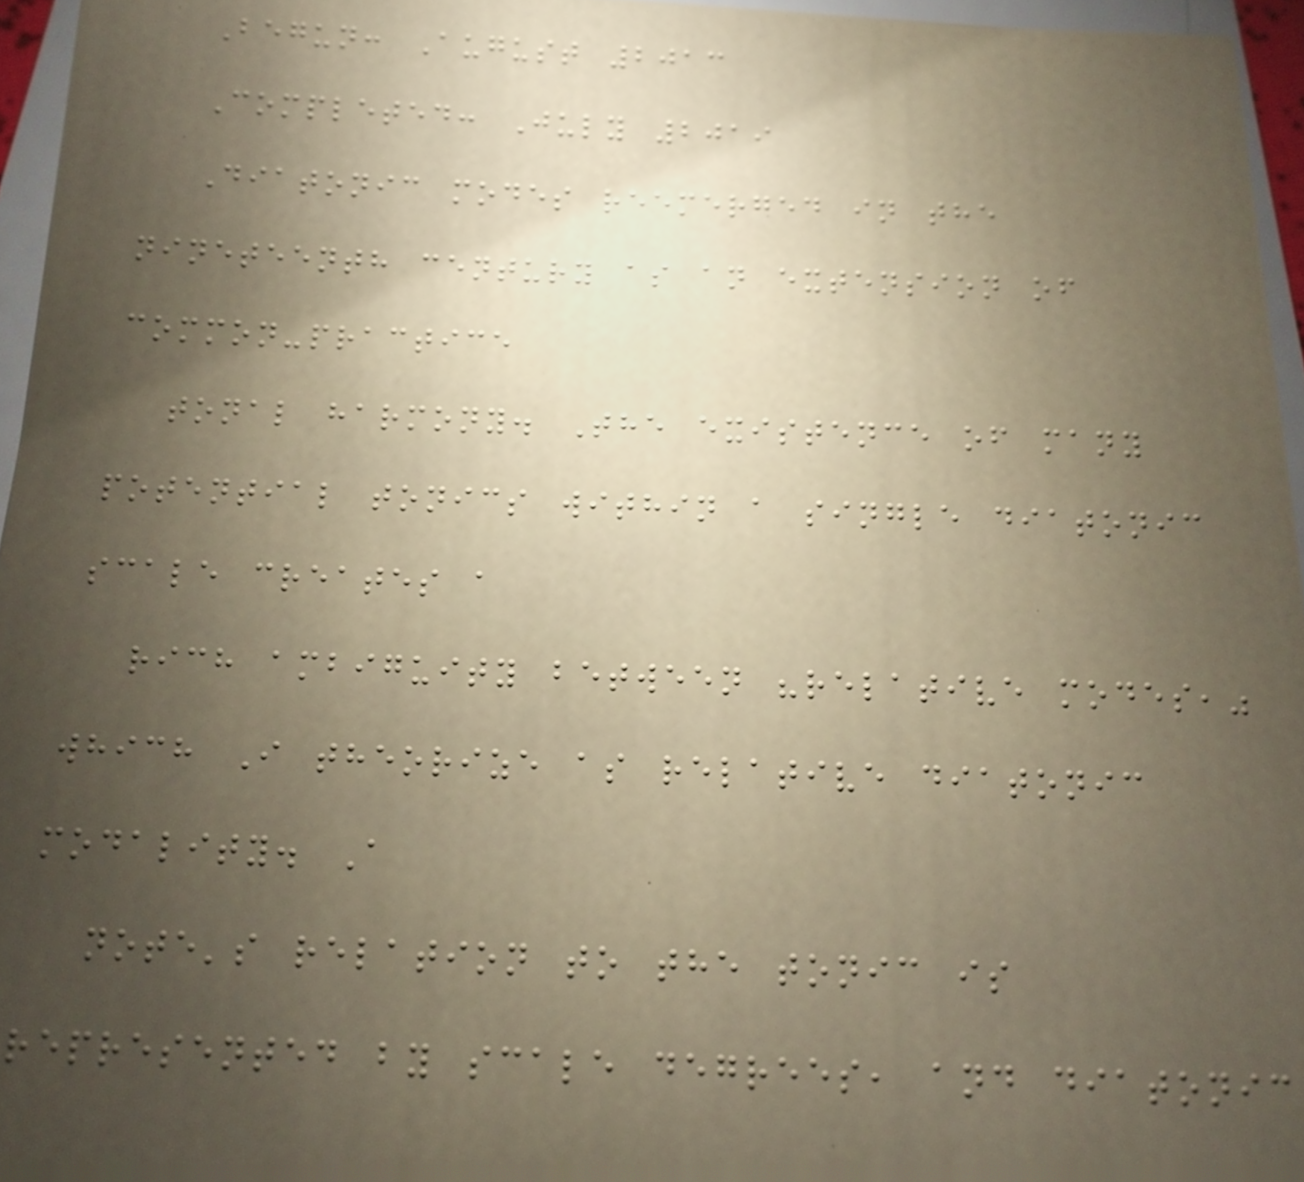Begun: August 2013
Completed: July 2019
Diatonic modes reemerged in the
nineteenth century as an extension of
common-practice
tonal harmony. The existence of many
potential tonics within a single diatonic
scale creates a
rich ambiguity between "relative modes,"
which I theorize as relative diatonic
modality. A
note's relation to the tonic is
represented by scale degrees, and diatonic
